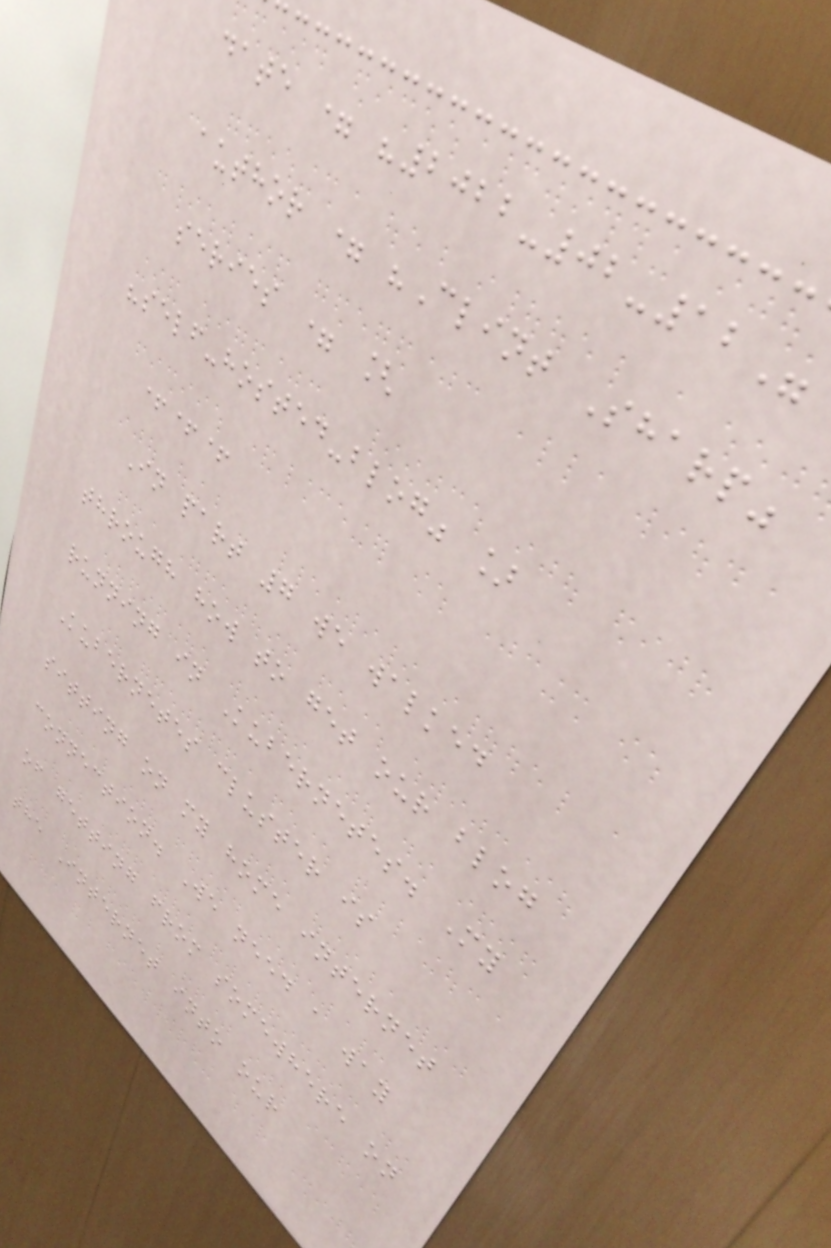date = "2022-02-12"
author = "Clint Sharp"
series = [
"self-hosted-blog" ]
+++
In part 7 we walked
through how to get our blog
running in Kubernetes. My
Kubernetes cluster is
sitting on my home internet
connection. We need a way
of getting from somewhere on
the Internet into our
